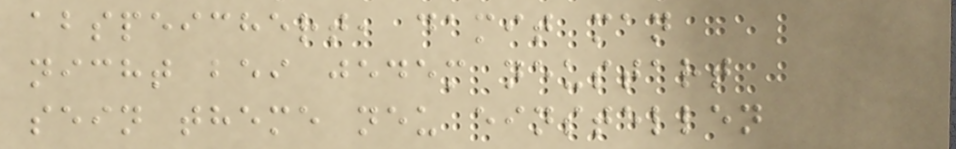abspeichert, damit man
nicht bei jedem neustart
sein theme neu einstellen
